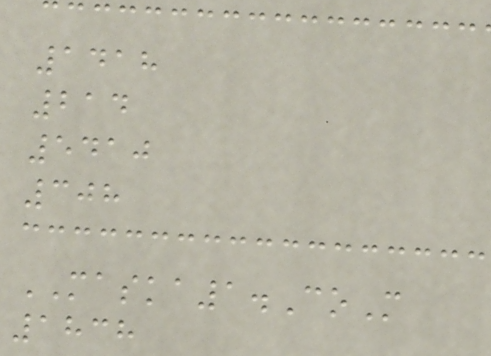1418
214
5410
308
MASKA1.CoM
1838
